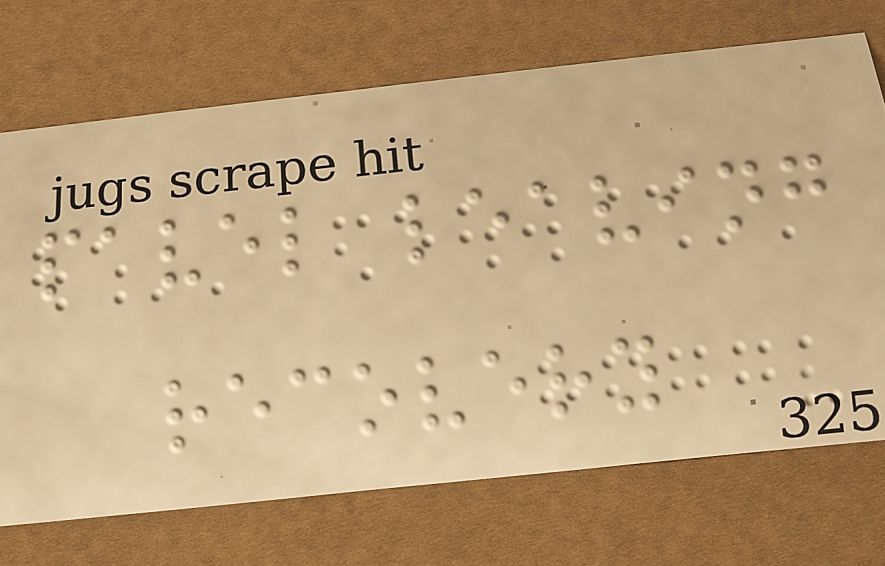pavel leaving
recovery
